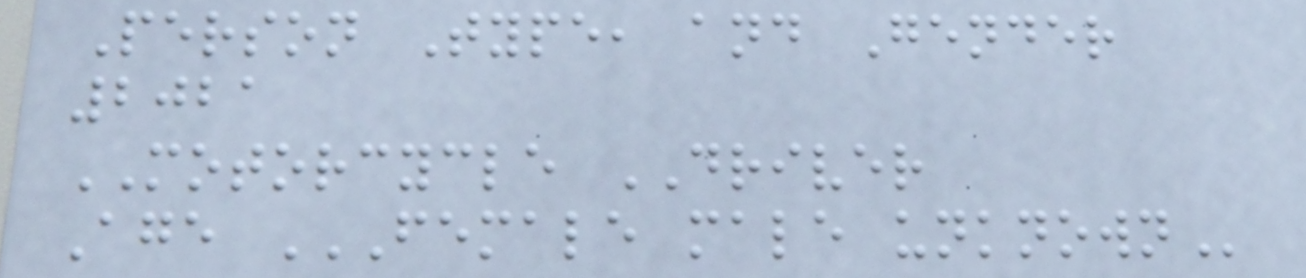Person Type, and Gender
2021
MOTORCYCLE DRIVER
Age FEMALE MALE UNKNOWN
